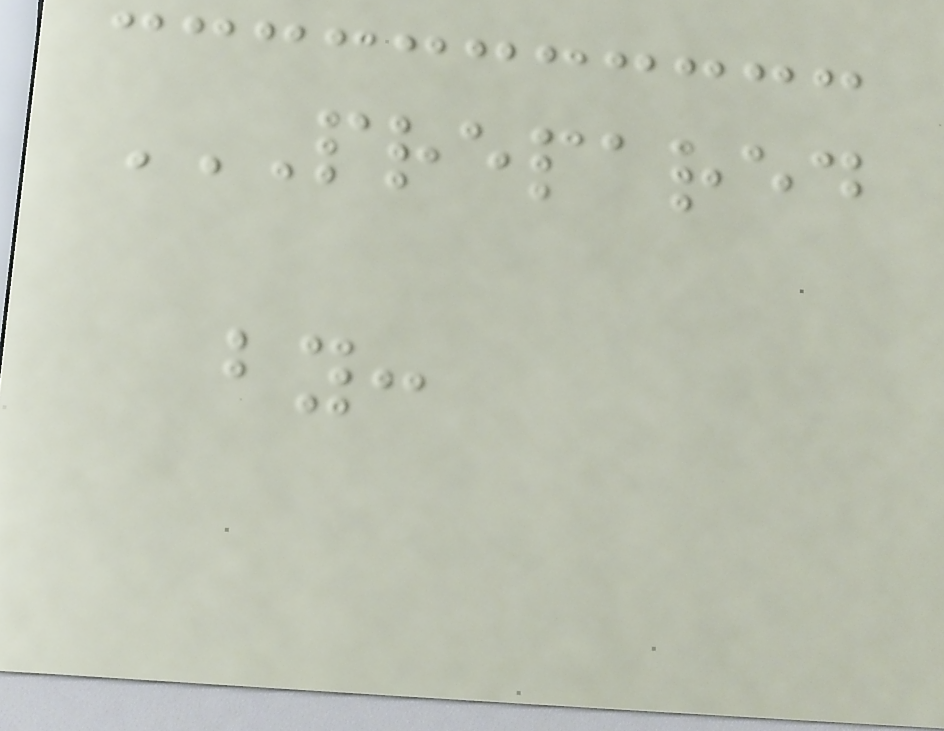PREPARED
BY:
